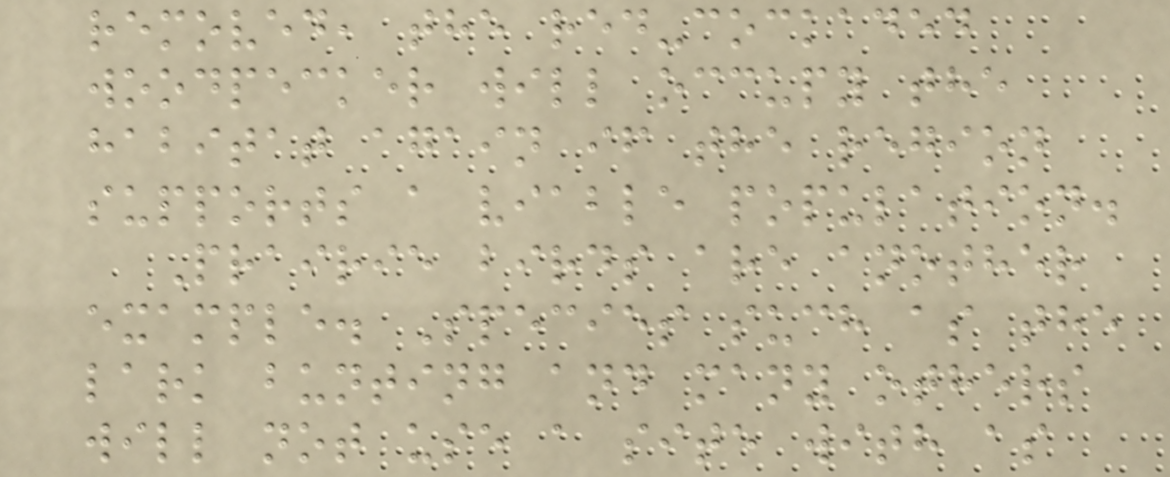removed, the red-cockaded
woodpecker will occupy the
habitat again if the region
supports a viable population.
Prairie birds are another
example. Species such as the
lark bunting and many others
will not use a site with as
